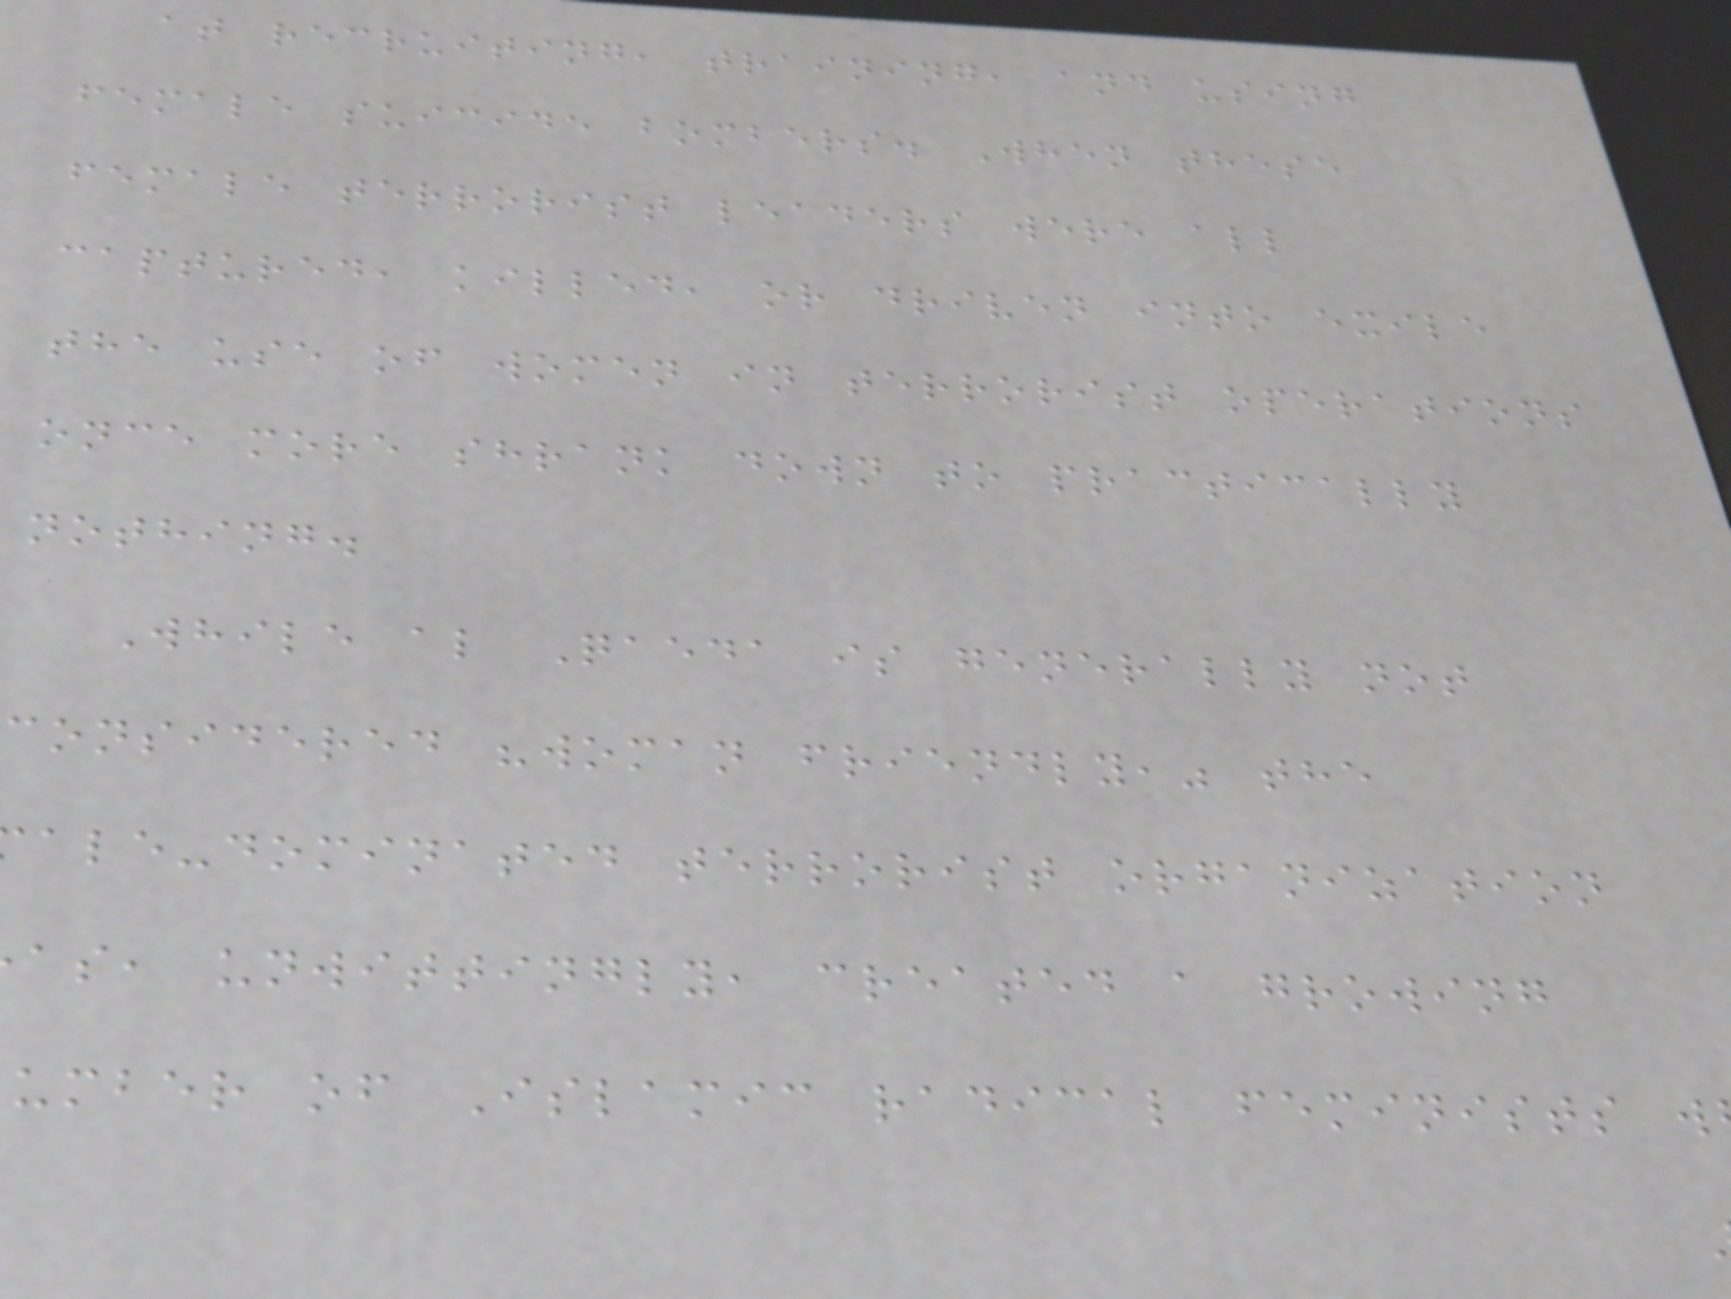at recruiting, training, and using
female suicide bombers. When these
female terrorist leaders were all
captured, killed, or driven into exile
the use of women in terrorist operations
once more shrank down to practically
nothing.
While al Qaeda is generally not
considered "woman friendly," the
ale-dominated terrorist organization
as, unwittingly, created a growing
umber of Islamic radical feminists w
